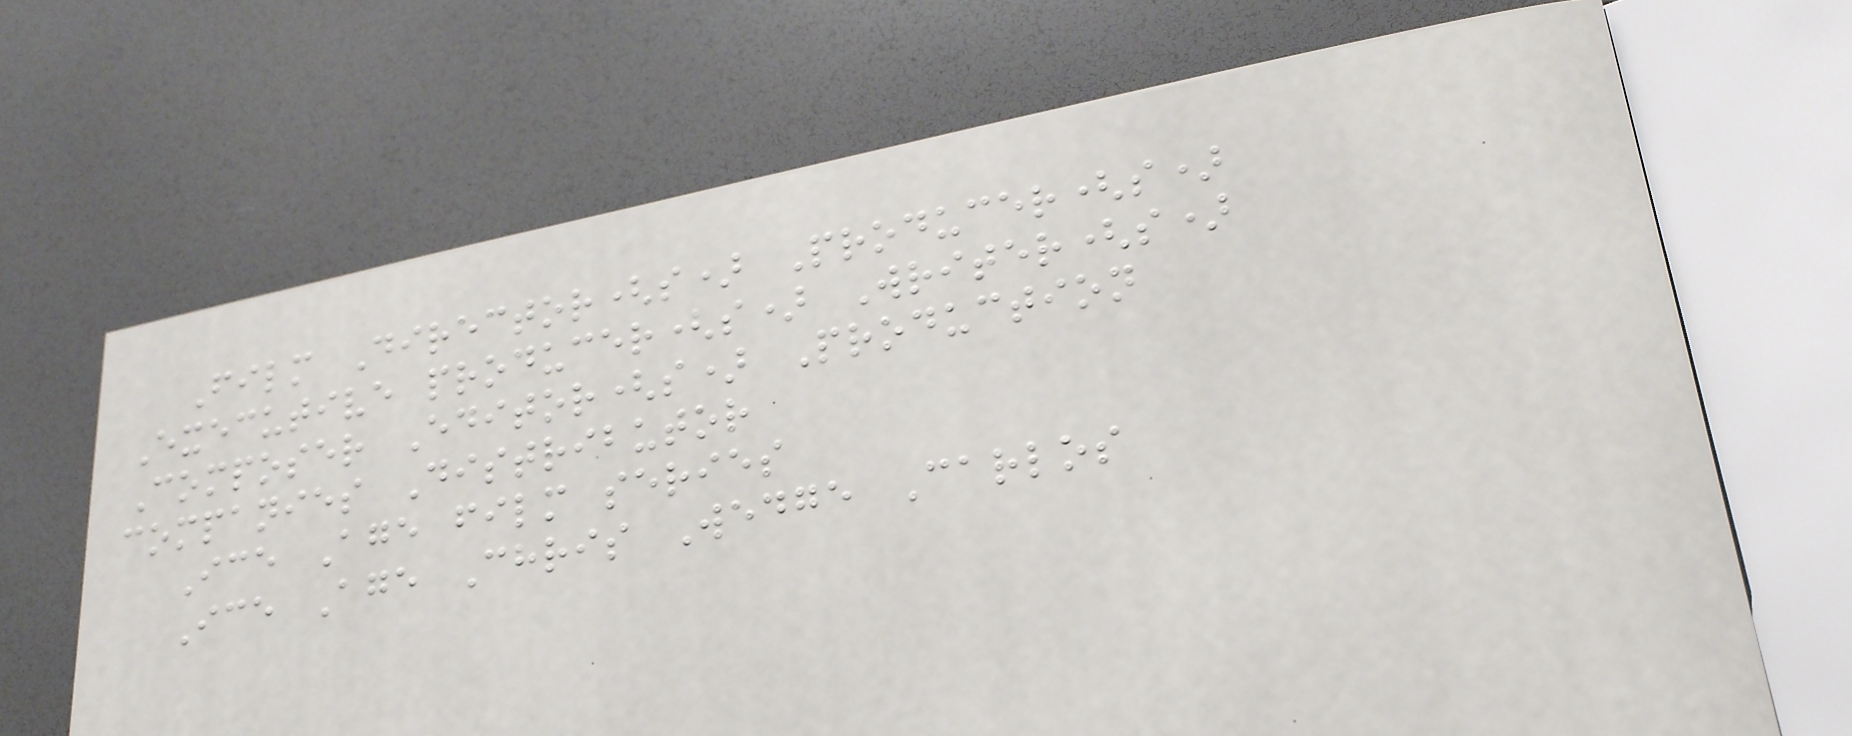Film Director(s) Producer(s)
Executive producer(s) Writer(s)
Composer Editor(s) Production
companies Distributor
Ice Age film series
Ice Age Chris Wedge Carlos
